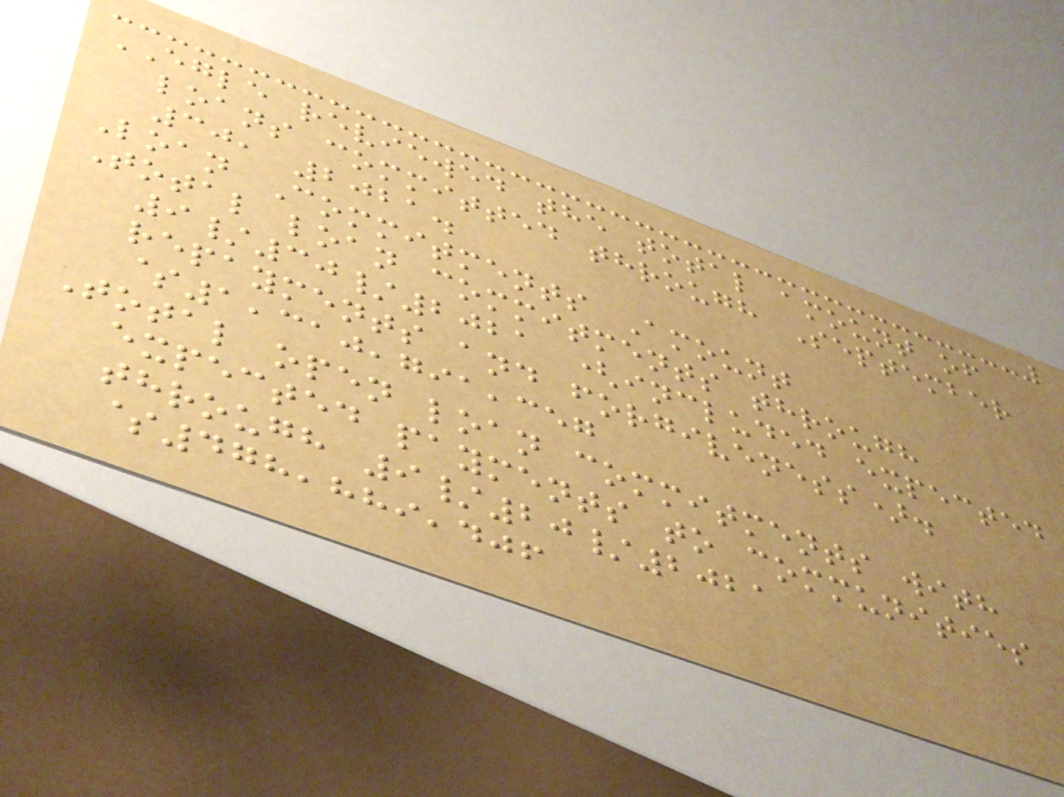EGLE reviewed the total amount of
loans committed through September
30, 2021.
Loan Commitments Amount
Total loan commitments through
9/30/2021 (included expected
repayments and forgiveness).
$1,310,791,357
Total open loan commitments with
expected payments to communities
through 9/20/2021
$478,889,406
